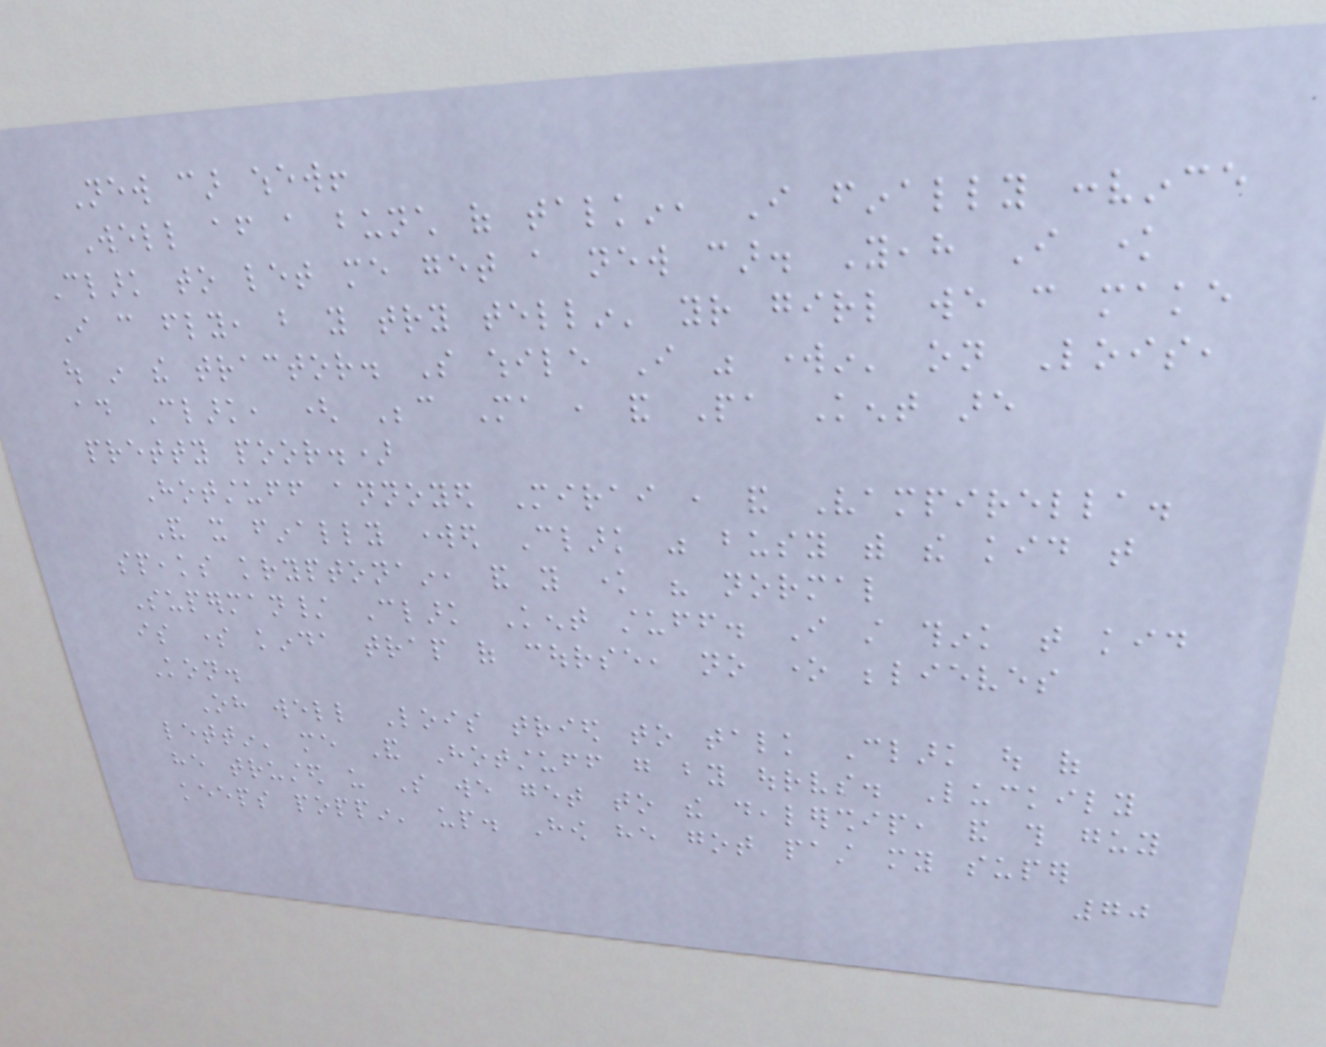New car whew!
Well after a bunch of talkin, I finally convince
Clark to let me get a new car. Yeah I know
I can fly, but you try tellin' your girl we can make
out in the tractor. So while I was workin' on Lois,
ad Clark, ( Because Ma , and Pa Kent are
pretty poor.)
Hotstuff annoyed Mirai , and Vampirella.
And it finally worked Clark was busy with the kid that
speaks kryptonain, and you know his normal
Superman/ Clark Kent stuff. I still think that kid
is some kinda trap of course, no one believes
Kon.
Oh well Lois tried to talk Clark out of
lettin' me And Hotstuff go by ourselves. Luckily
he trusted us So we get to the dealership, and this guy
keeps poppin' up. How he got past my super
70
